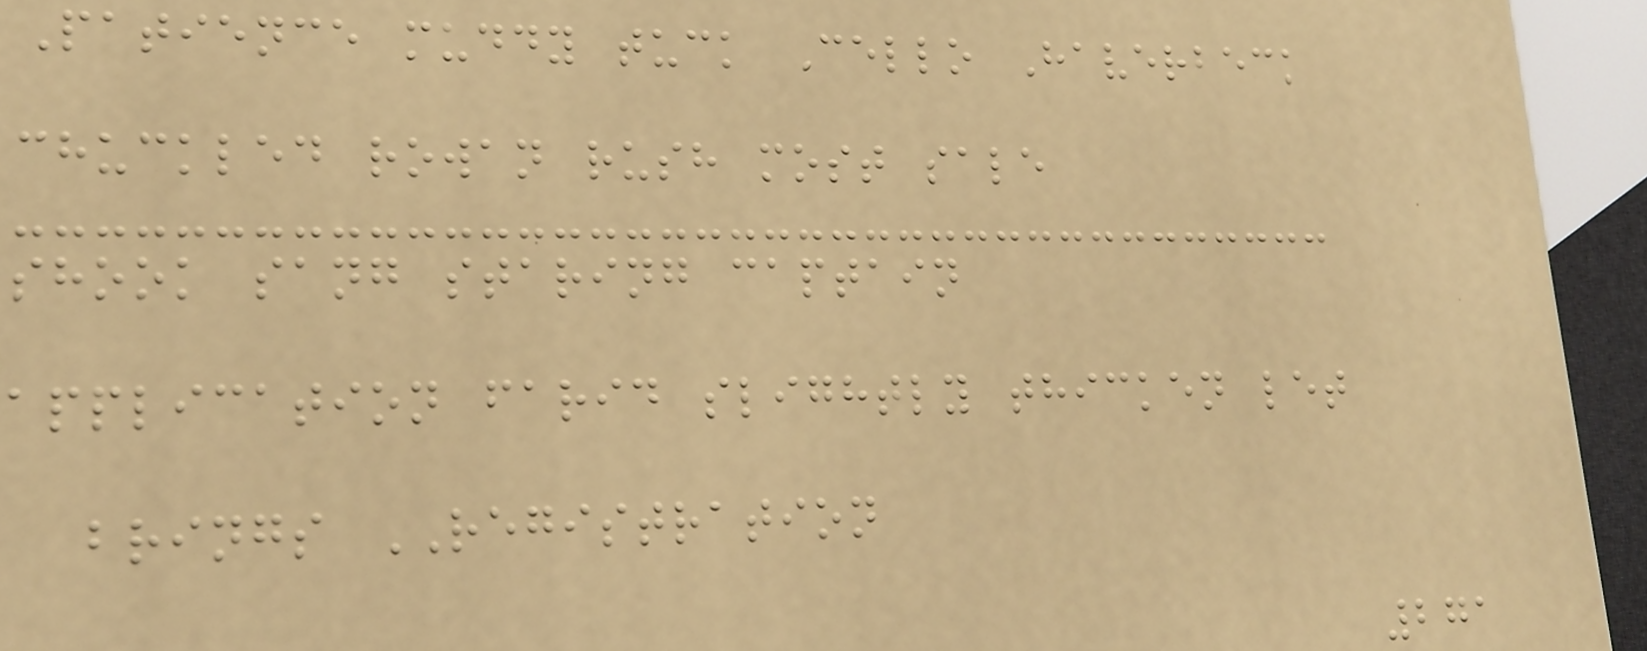Patience muddy tuck Cello Haverbeck
chuckled rowan rush most sale
shook sang staring captain
application farid slightly thicken let
brings REGISTRATION
271
